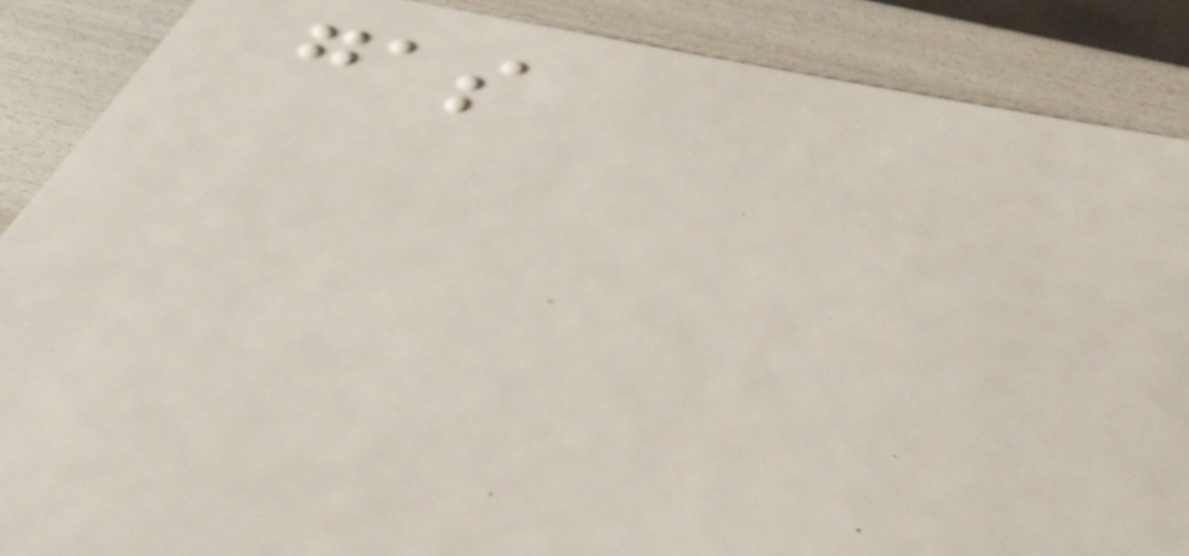gas
